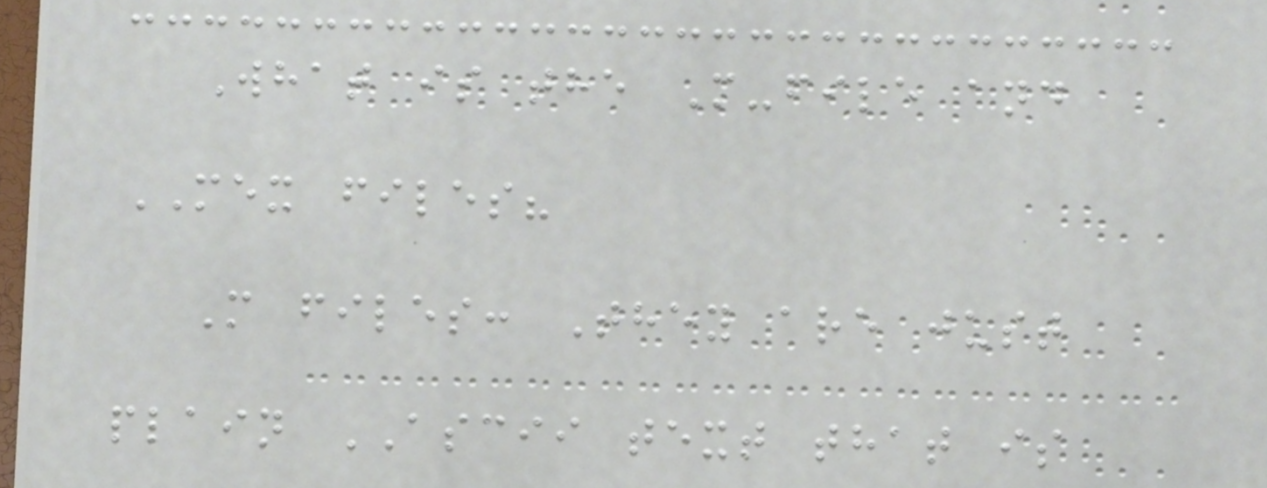What is the M-file and
MEX files?
M files: They are just
plain ASCII text that is
